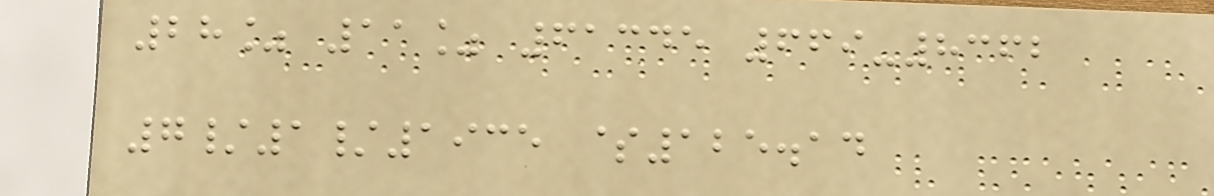28% 11% 61345 669-8362
7/1/1935 $125.14
